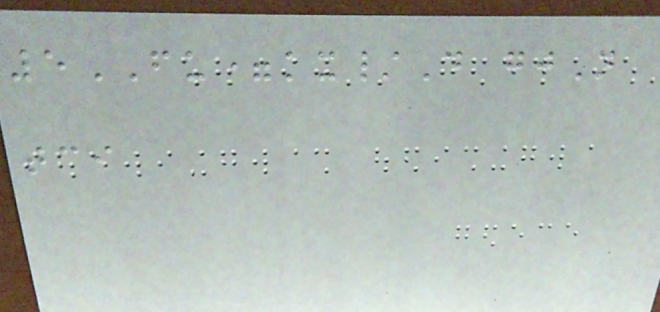5FU=kx/D gjN
tci
